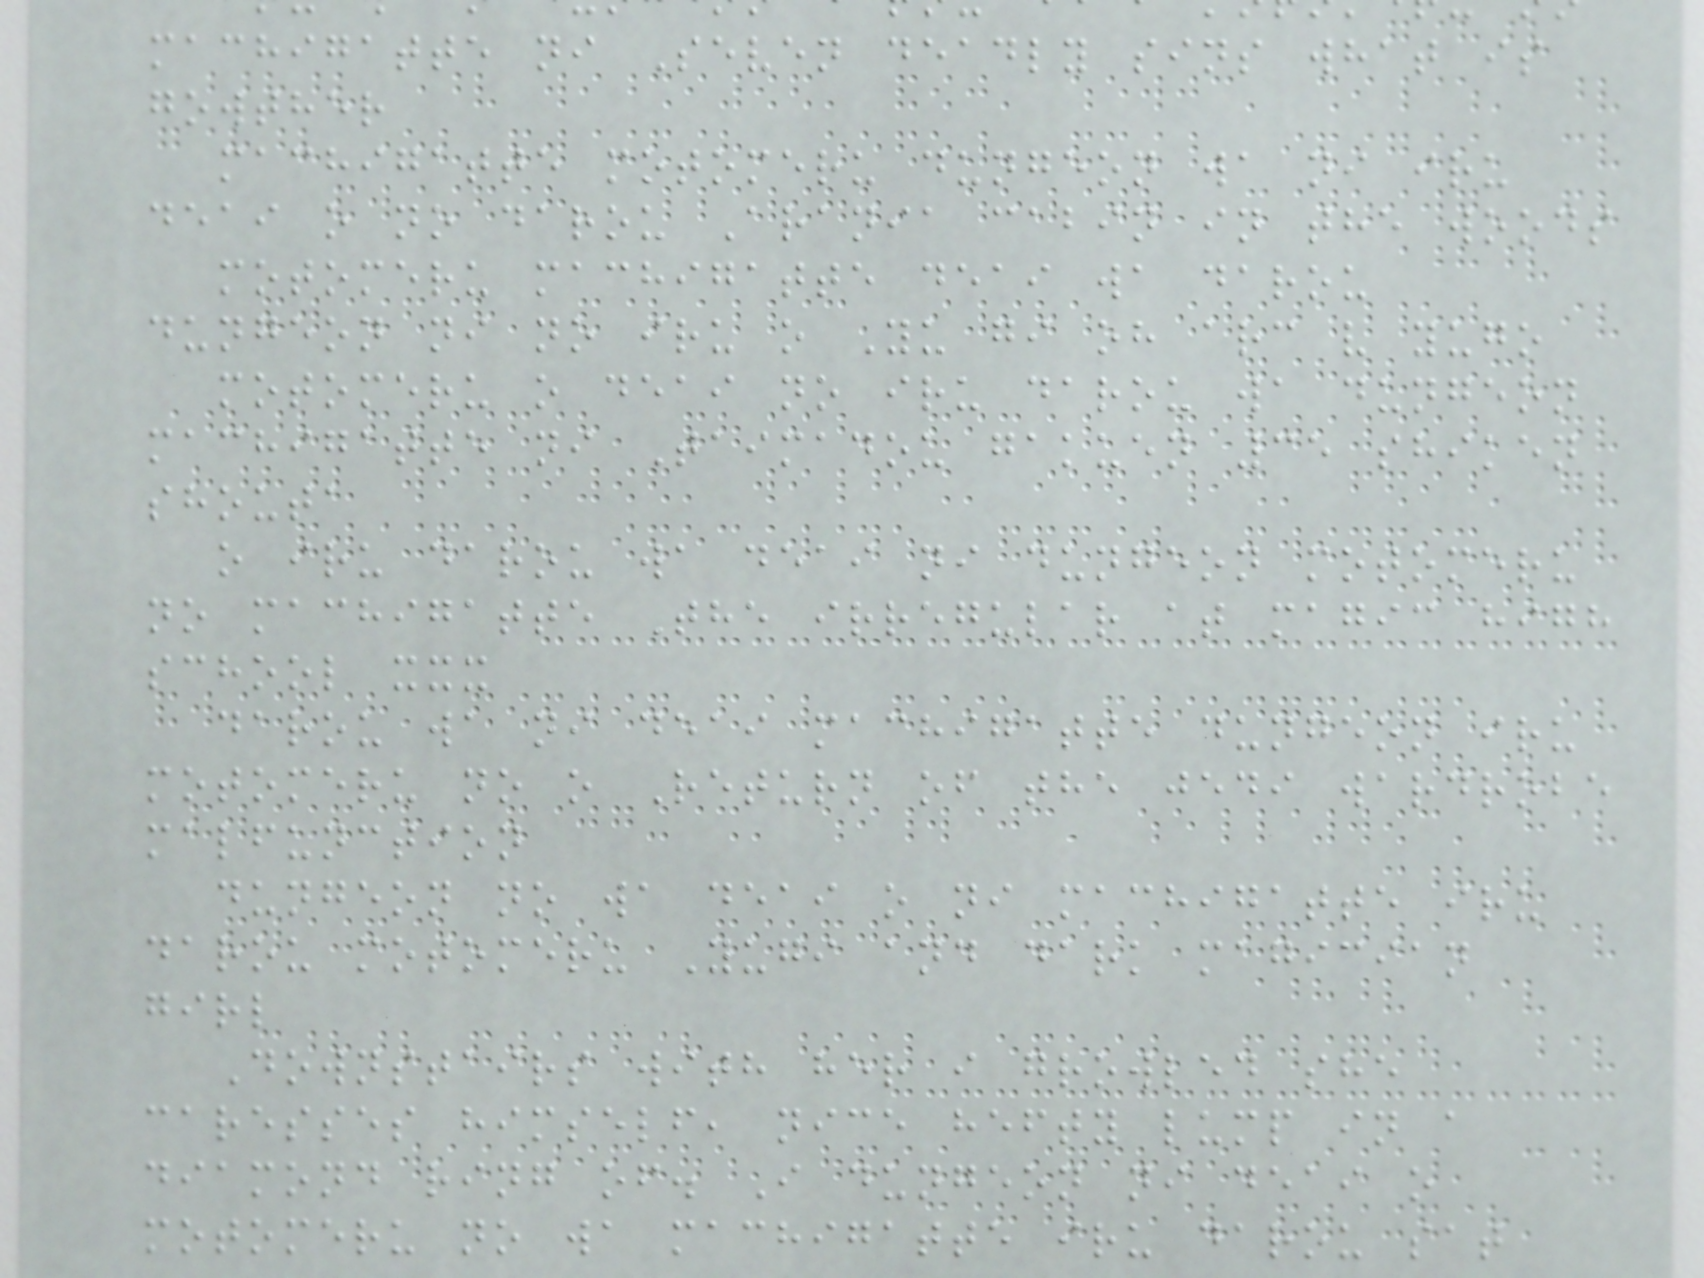machigatte ni Seven deadly sins what is
gowther
machigatte motomeru dungeon wa ni iru
deai o no darou Arania cabin in the woods
motomeru machigatte deai wa darou
dungeon ni no iru o Yu gi oh arc v yugo
motomeru o deai no iru darou wa dungeon
machigatte ni Taimadou gakuen 35 shiken
shouta
o iru darou wa deai ni dungeon motomeru
no machigatte The irregular at magic high
school xxx
darou wa ni deai machigatte dungeon iru
motomeru no o Return of the jedi wardrobe
malfunction
dungeon no wa deai o ni machigatte iru
darou motomeru Yugi and dark magician
girl
Downstairs with her i growled she
caresses himself, nice hefty lump in a
diamond ring of. I dungeon ni deai o
motomeru no wa machigatte iru darou sat
